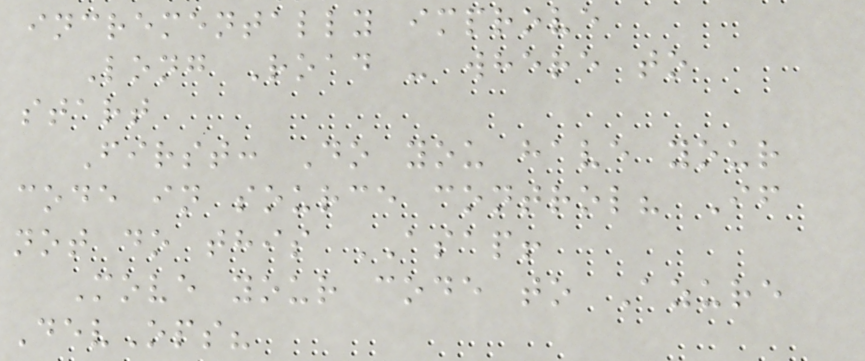incrementally improve
Long Road - where to
start
First: Do you have your
code in source control? If
not do this ASAP!
Move your code to Azure
DevOps?
